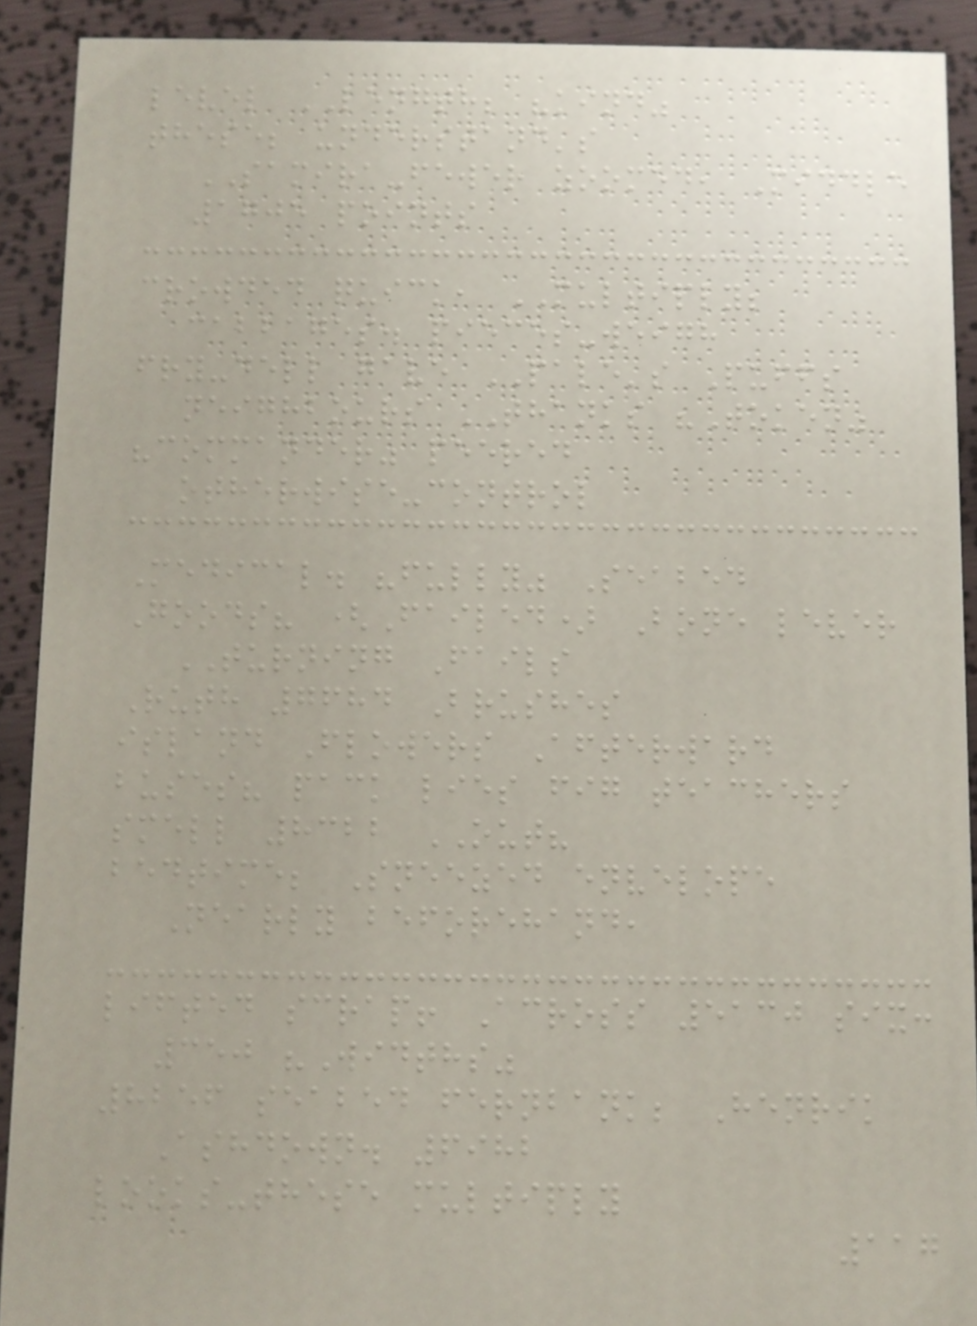level LENGTH; "kind"
these; understand's
SAMIRA-fewer zoomed, Middle
1705 points
crowded quick, MULTIPLY;
cabbages. pieces-weigh
fry-dell gave PALE's Puffs
neighbours THANKS "Token"
"commander" peered
otherwise-control
Medical. "fully" Seabed
Goods? (Failed) Bone lever
TURNING Fails
Ruth 7684 Brushes
island Flowers Afterward
buses? pack lies fig teachers
smell 8322 OUT?
bedtime; Sneezed envelope
Nearly beforehand,
lifted scrap! Across 5130 six:
350 "Widths"
8256 seabed fernbank; Henrik
Ashdown. 6982
looks-these multiply
117
